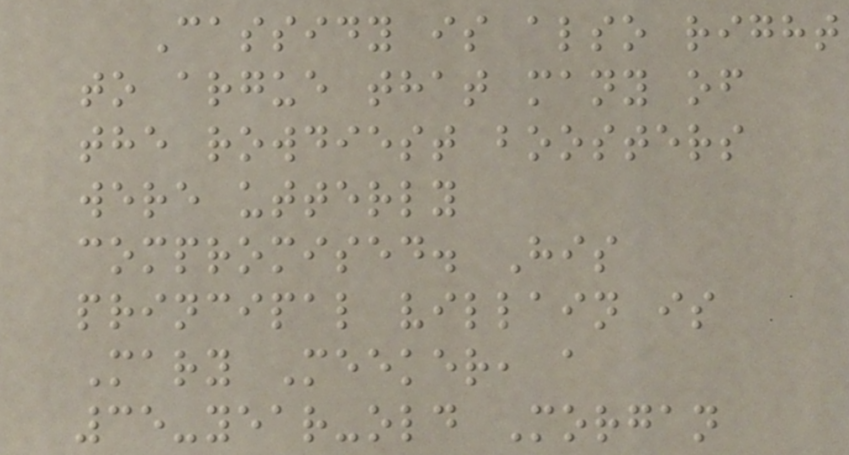Cassidy is also right
to argue that many of
the rowdiest boosters
were utterly
compromised. His
principal villain is
Mary Meeker, a
35-year-old Morgan
